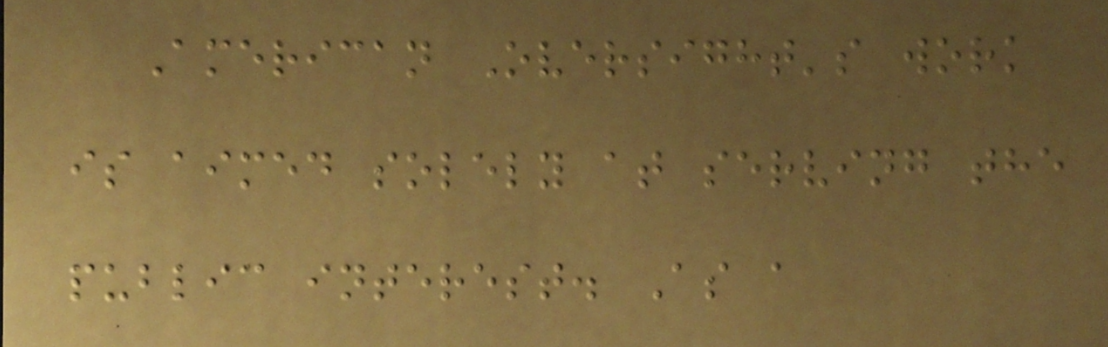American Oversight's work
is aimed solely at serving the
public interest. As a
